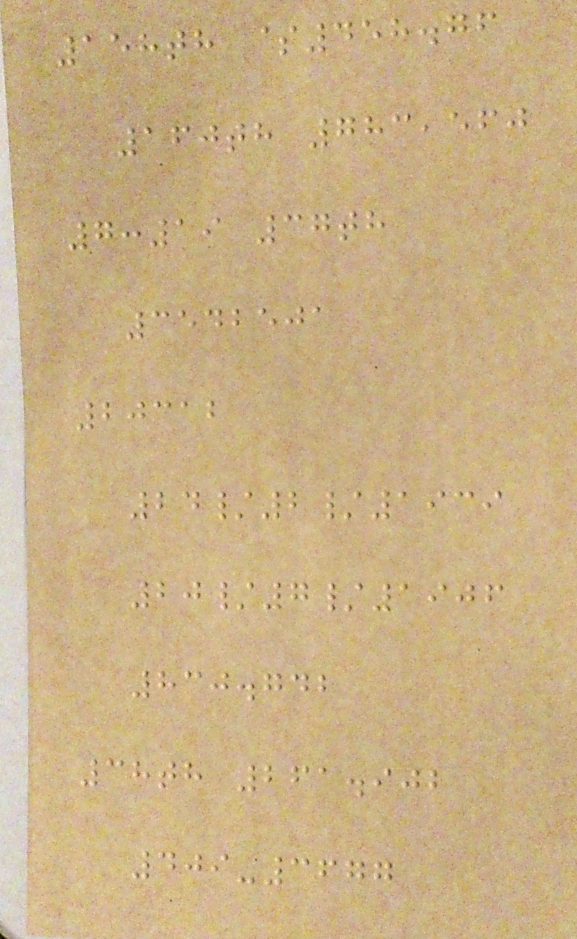158th $458.76
160th 783,560
7:19 37th
3542501
20312
24/2/1939
20/7/1906
830.742
38th 261.902
409-3677
